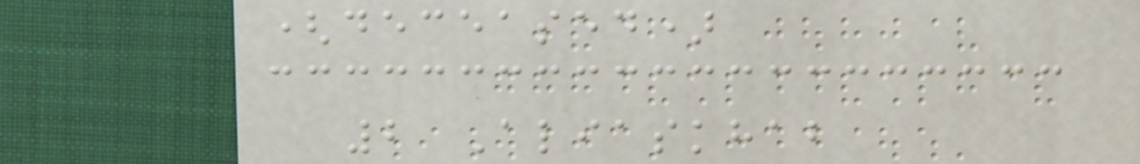(deceased)
2 Aliaskhab
